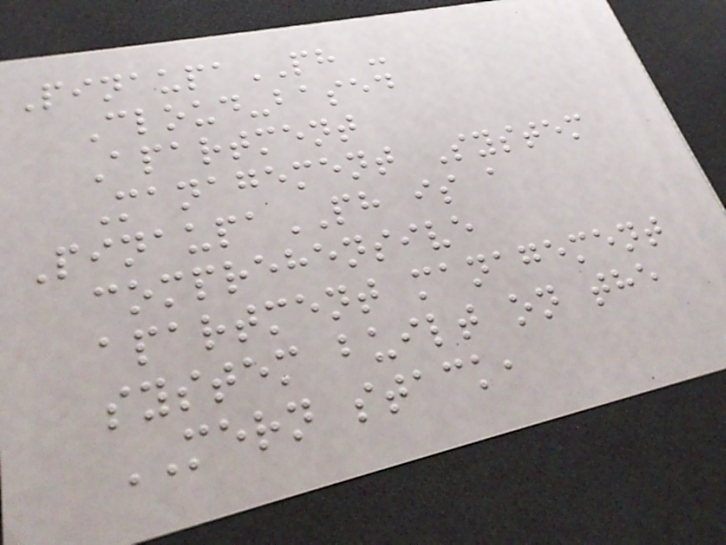PinaupaPH -
Cloud-based
Apartment
Management System
PinaupaPH is a
comprehensive
apartment management
system built on the
MERN stack,
